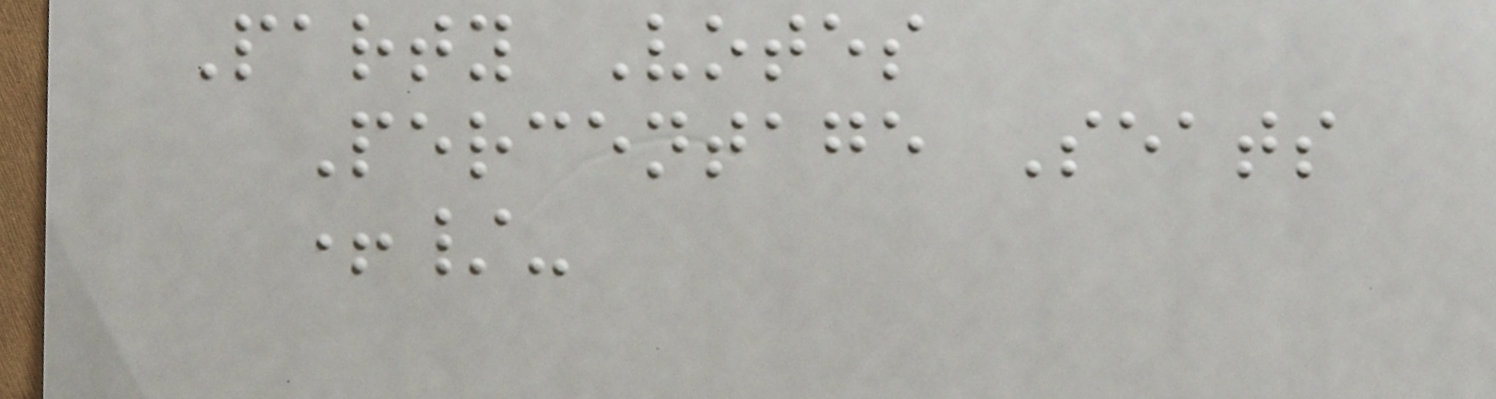Party Votes
Percentage Seats
+/-
